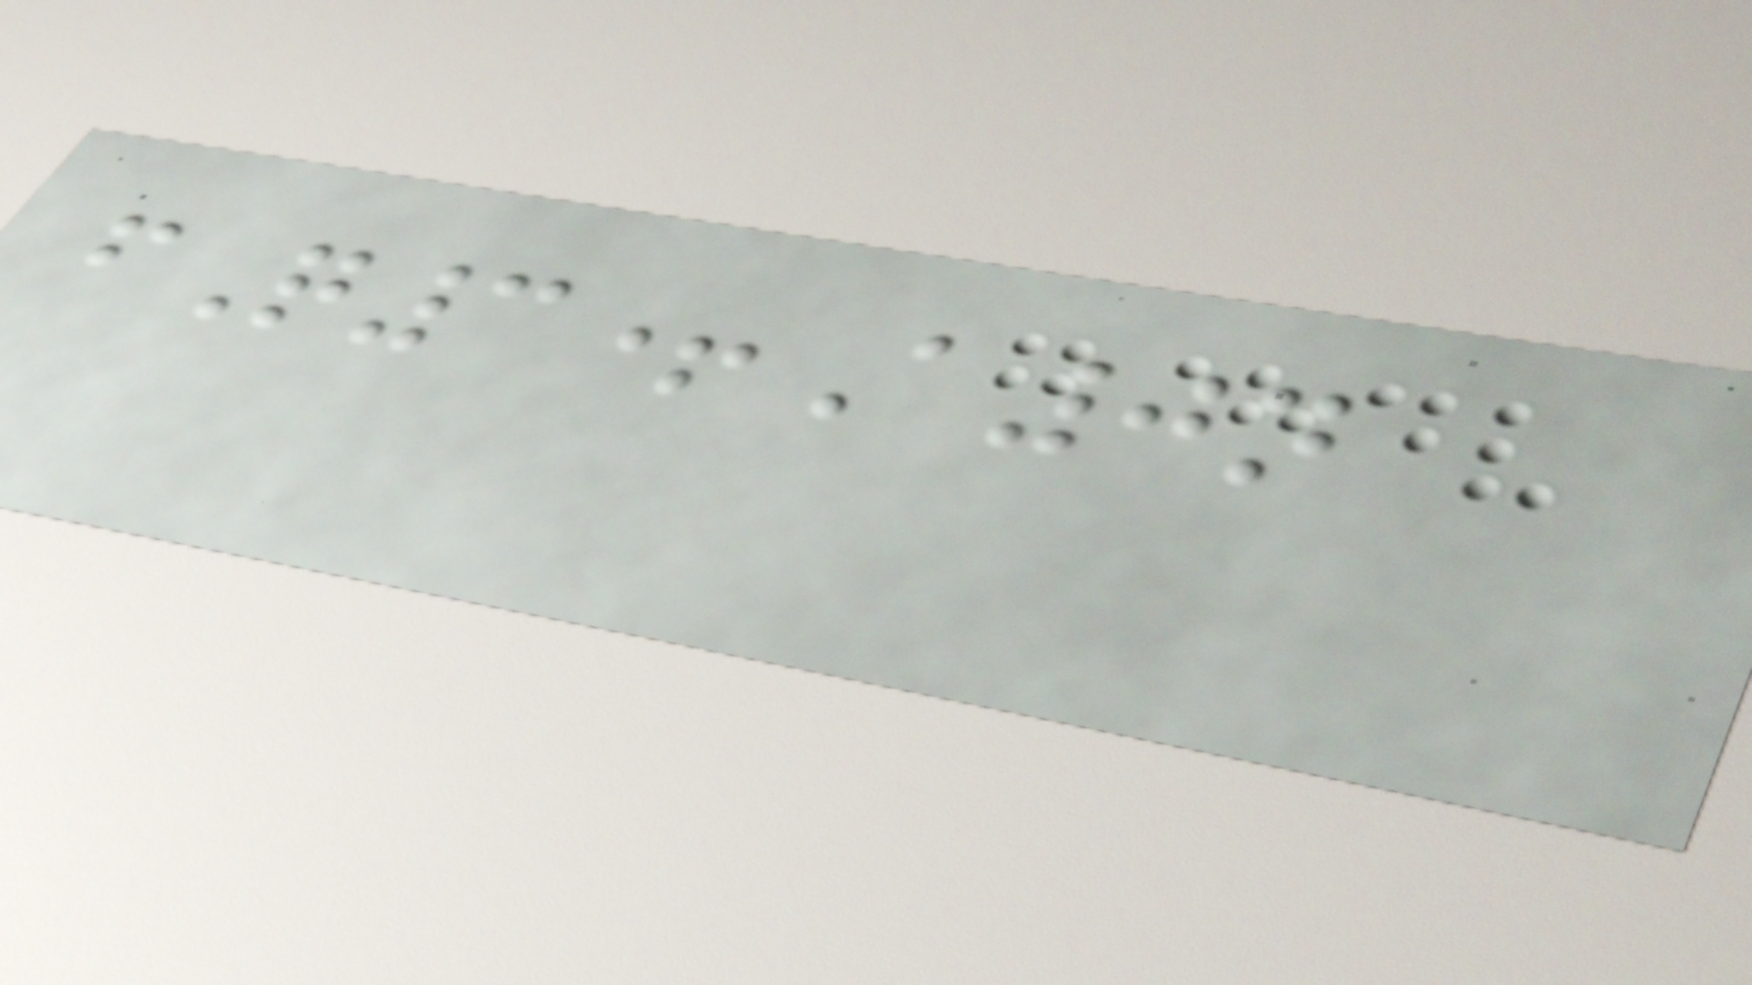fQ3+A0n
